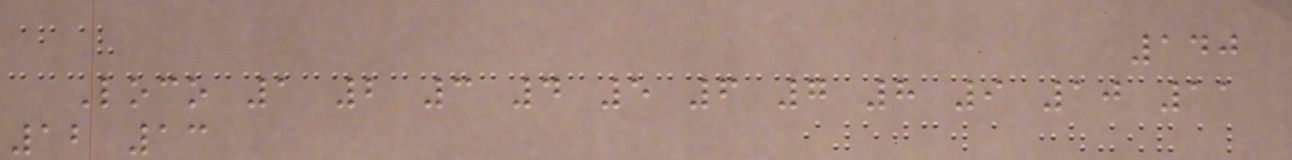140
Loco 1 2 3 4 5 6 7 8 9 10 11
12 13
